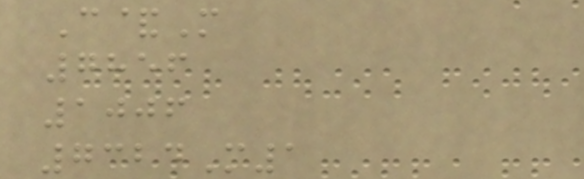C&M
7856
1006
7324M1
